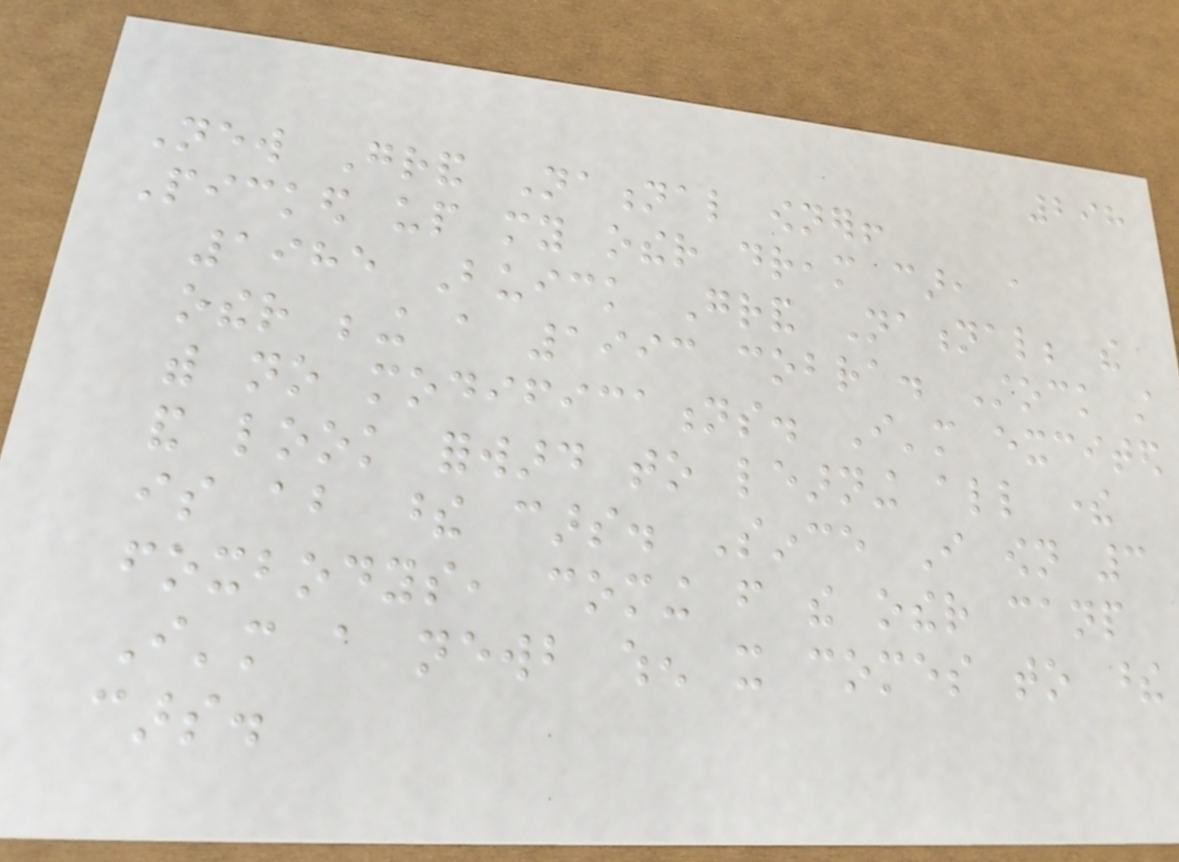298
New Grand National owner!
Picked up my other dream car, a
1985 Buick Grand National; the
other being a 1993 cobra. Stock still
with no modifications. I'm excited
and look forward to learning all there
is about these cars. Since I own 3
foxbodys, coming from the other canp
I'm a newb when it comes to these
cars.
